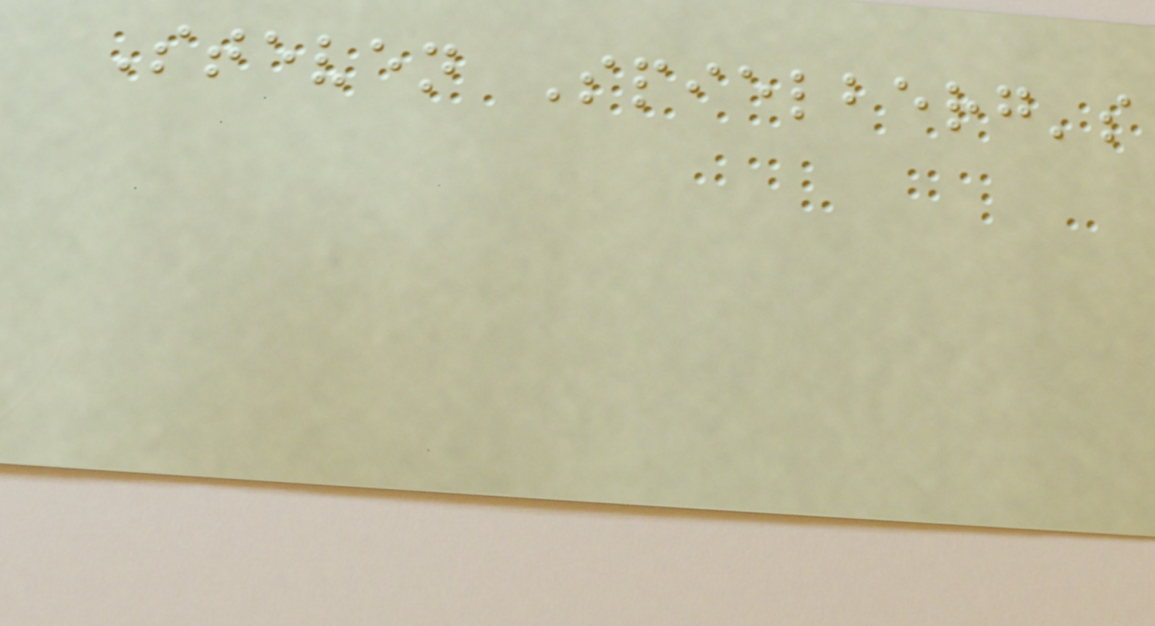Steven Spielberg's
